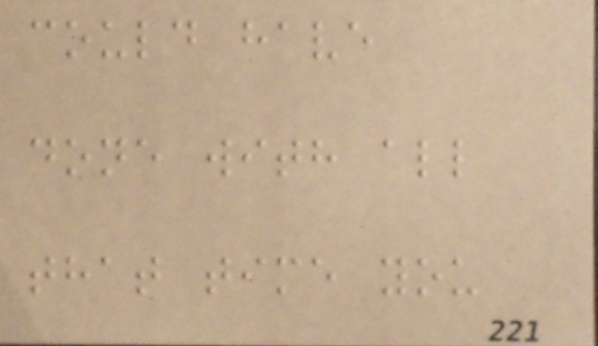could have
done with all
that time you
